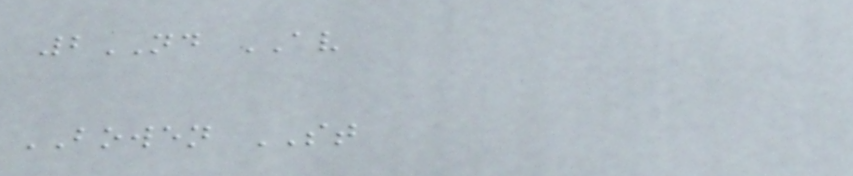2ND AV
BOWEN ST
